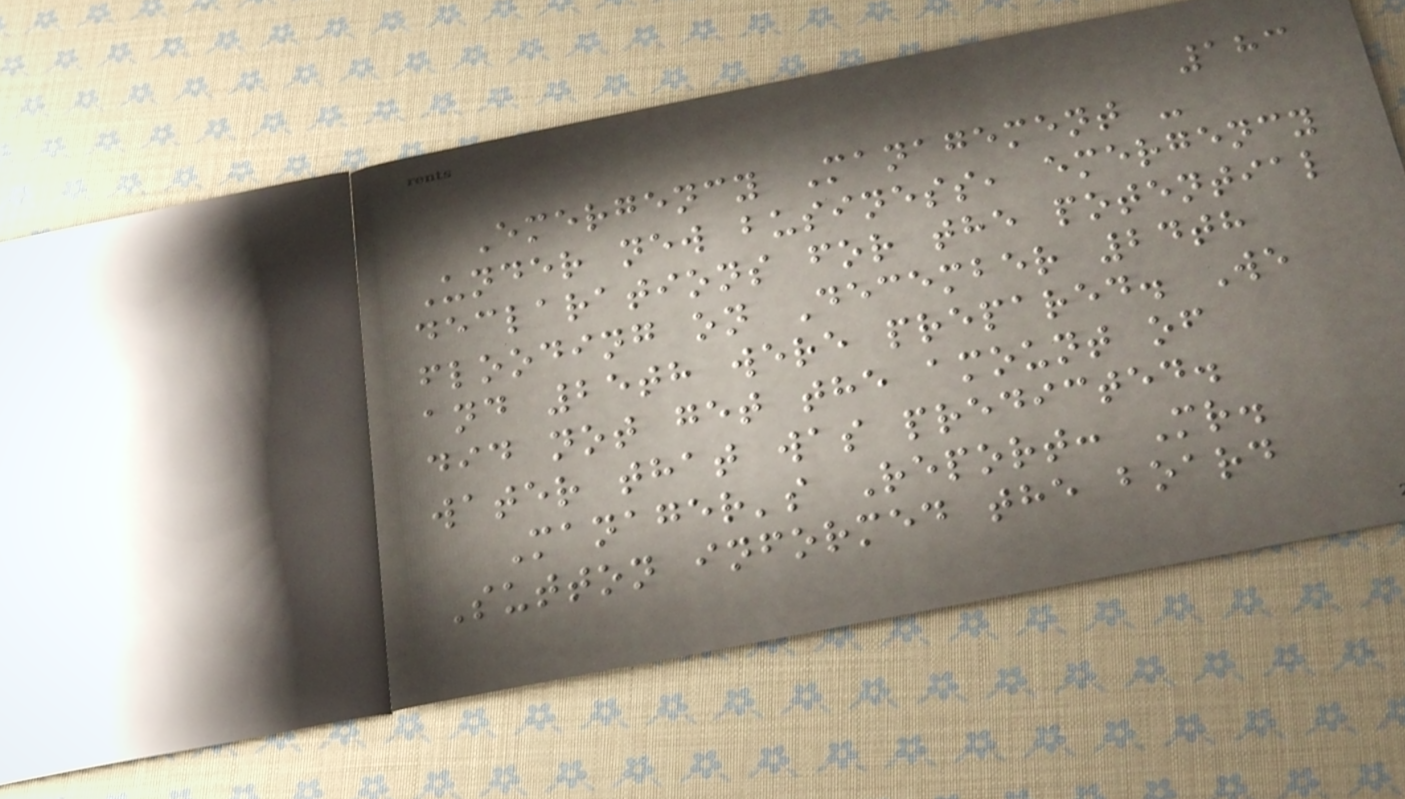183
Emergency Management -
Under new business, emergency
declarations for the potential
flooding on December 24th
and 25th were prepared. We
did not get the amount of
water that was predicted.
Manager's Report: Mr.
Sutton informed the board
